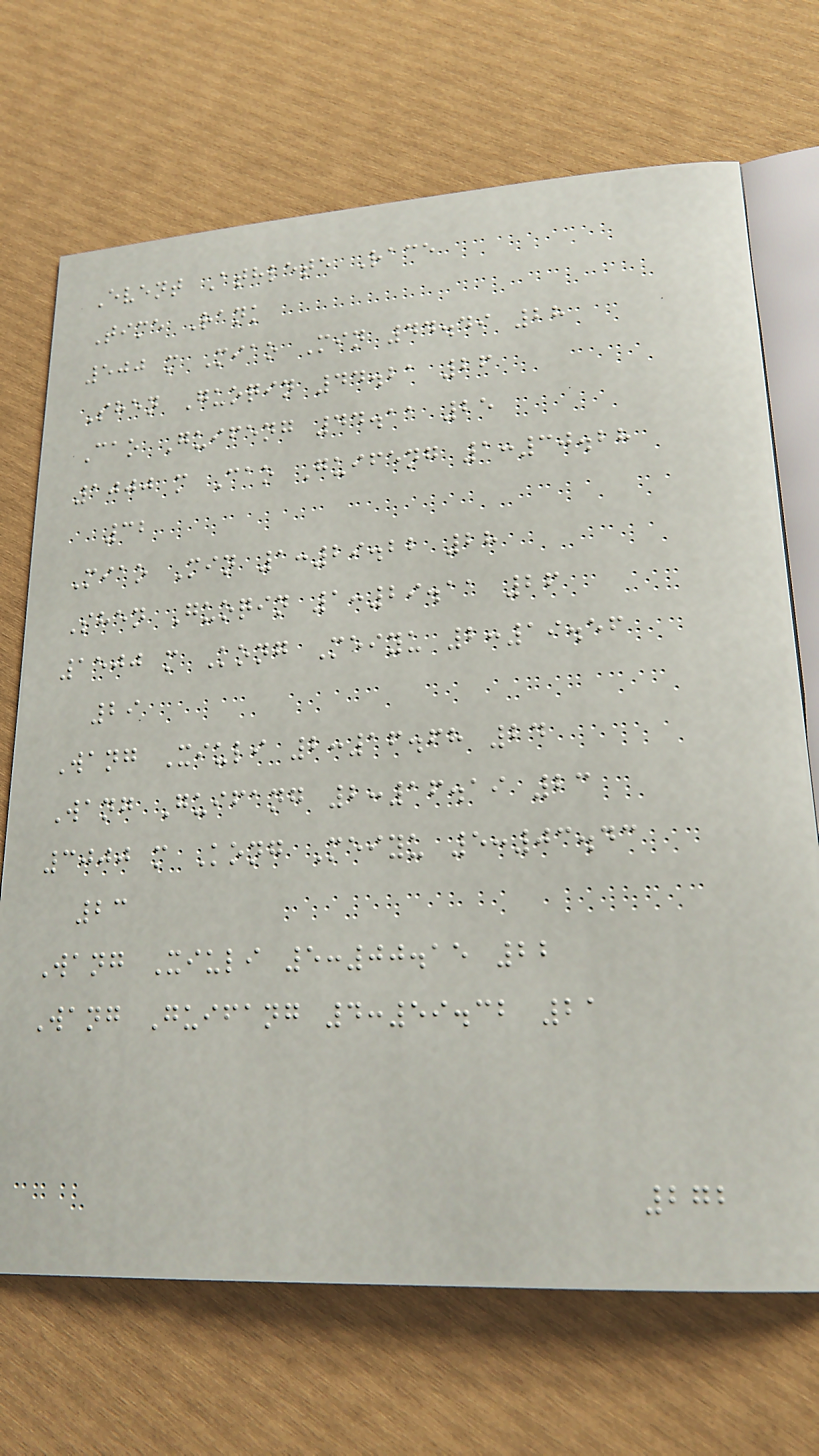Event Athlete Race
Time Rank
500 m Miao Min 44.49 28
Shen Guoqin 44.21 26
Cao Guifeng 44.11 25
1000 m Cao Guifeng 1:30.28
32
Miao Min 1:29.22 28
Shen Guoqin 1:29.11 26
1500 m Kong Meiyu 2:19.56
29
Wang Xiuli 2:16.68 24
Wang Guifang 2:16.19 23
3000 m Kong Meiyu 5:03.43
23
Wang Xiuli 5:00.15 22
Wang Guifang 4:59.32 21
272
